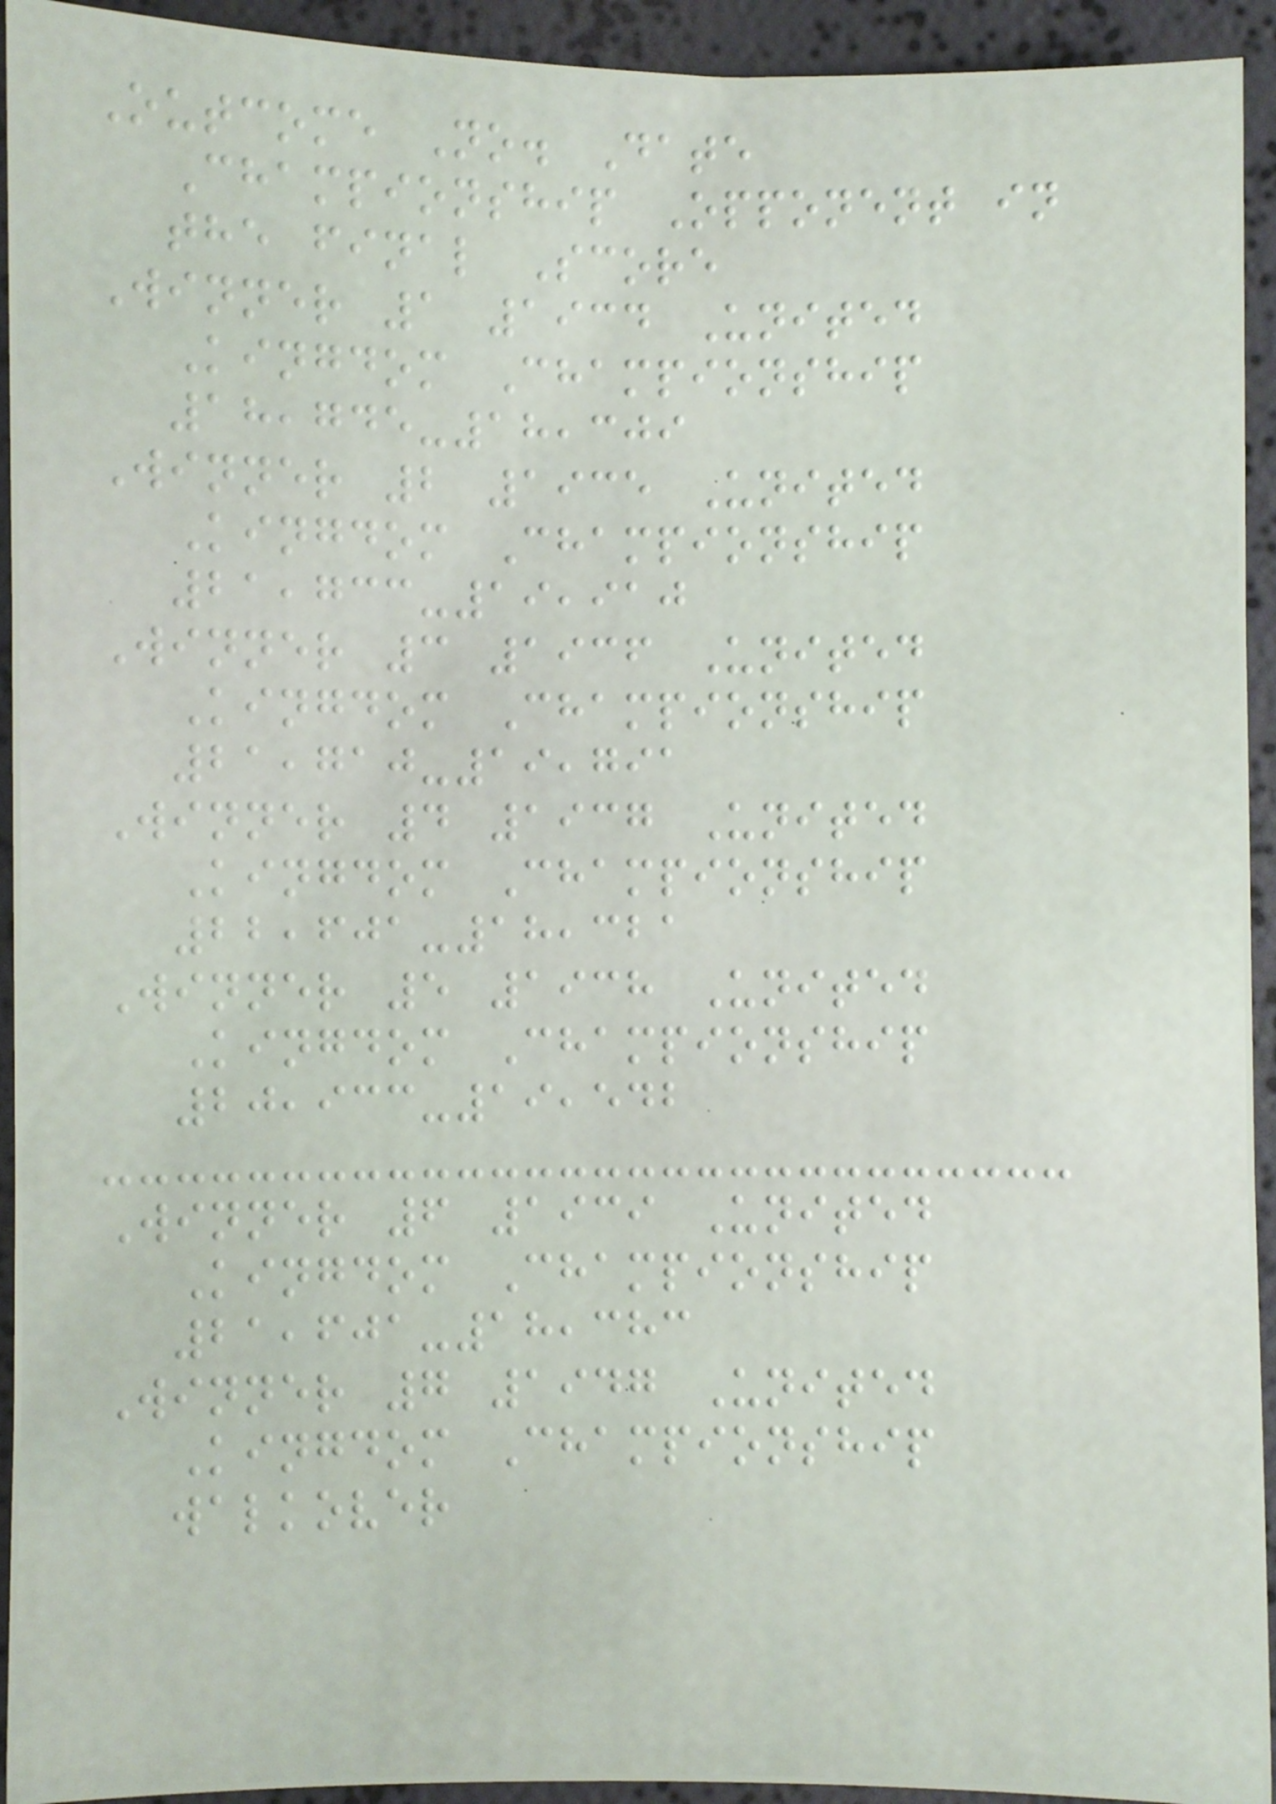Outcome No. Date
Championship Opponent in
the final Score
Winner 1 1934 United
Kingdom Championship
18,745-18,309
Winner 2 1935 United
Kingdom Championship
21,733-19,910
Winner 3 1936 United
Kingdom Championship
21,710-19,791
Winner 4 1937 United
Kingdom Championship
22,601-18,321
Winner 5 1938 United
Kingdom Championship
20,933-19,542
Winner 6 1939 United
Kingdom Championship
21,601-18,383
Winner 7 1947 United
Kingdom Championship
walkover
